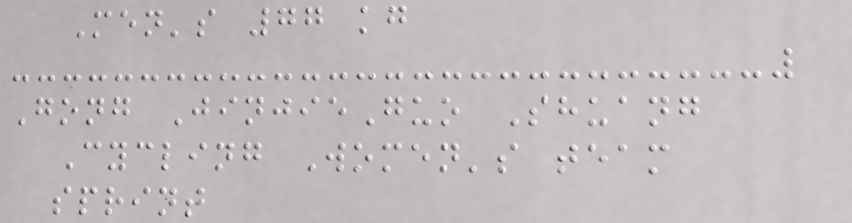Men's 77 kg
Gong JinjieGuo Shuang
Cycling Women's team
sprint
